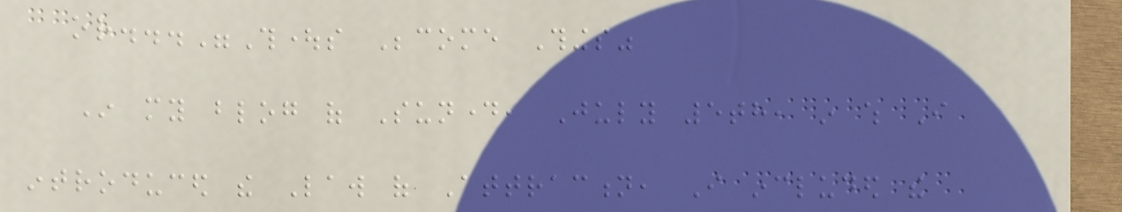or..."Thoughts Become Things"
In my blog of Sunday, July 5th, in which I
introduced the Law of Attraction, I included the
